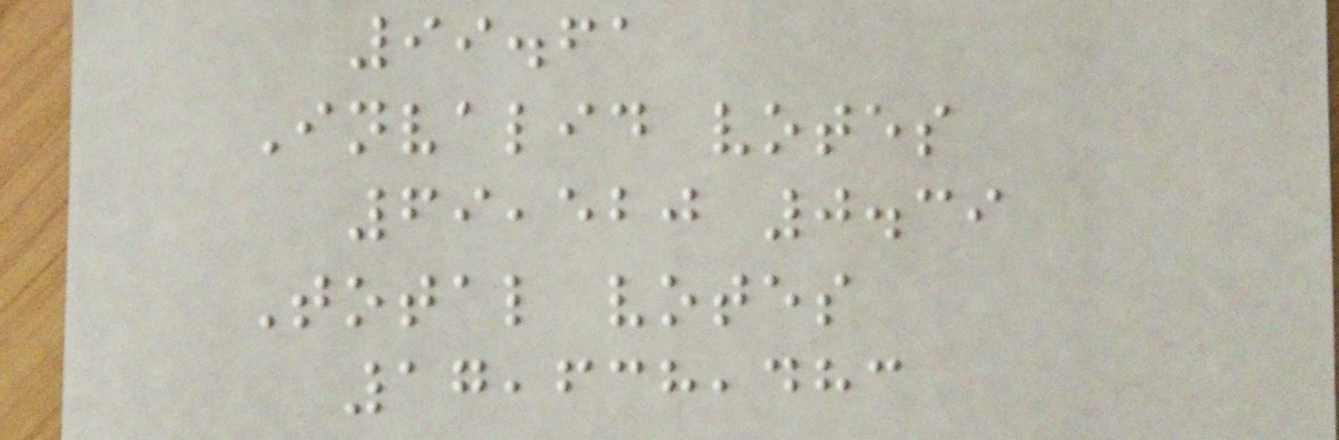99.61
Invalid votes
69,520 0.39
Total votes
17,638,483
